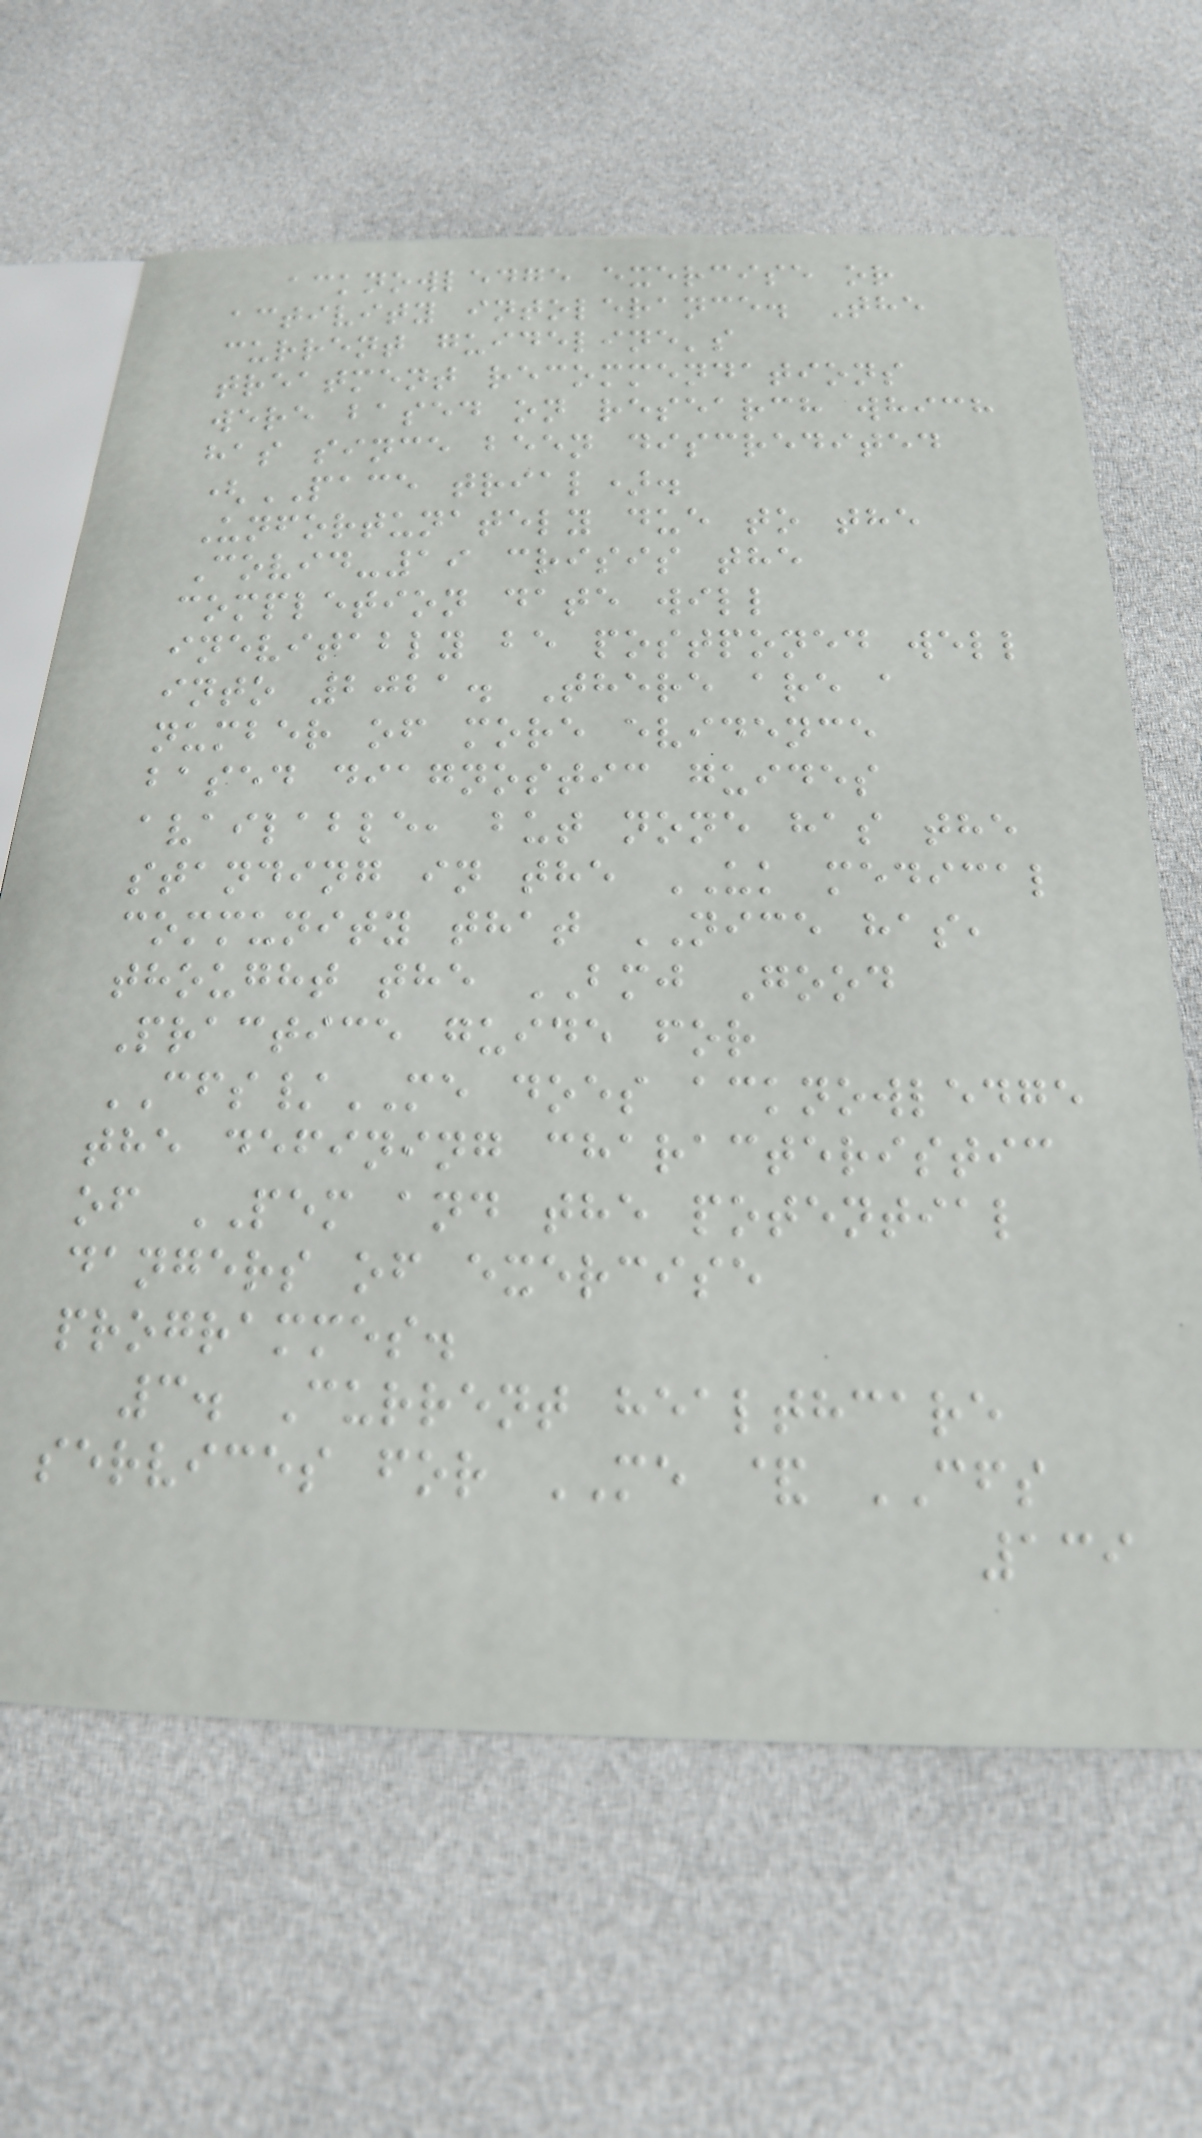acknowledge exercise or
activity intolerance. The
current guideline's
treatment recommendations
were based on research which
has since been discredited
(PACE trial).
Unfortunately due to the
Covid-19 crisis the
completion date will
inevitably be postponed well
into 2021. There are a
number of more evidence
based diagnostic guides
available, but none has the
standing in the UK medical
community that NICE has,
thought the BMJ Good
Practice guide for
CFS/ME does acknowledge
the defining characteristic
of PEM and the potential
dangers of exercise
programmes.
3. Current healthcare
services for ME & CFS
139
